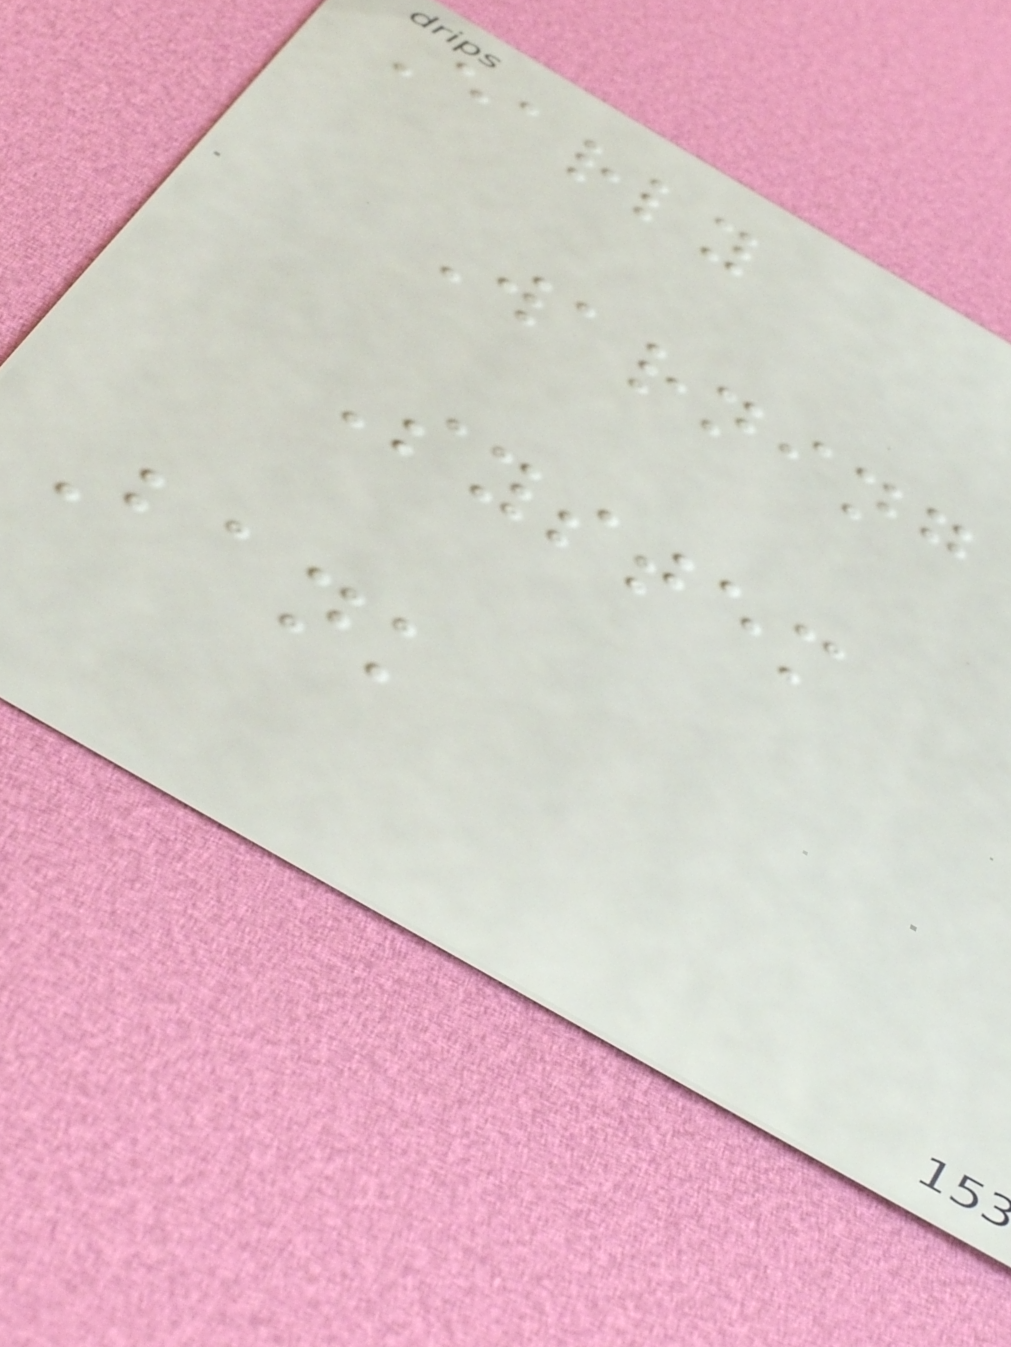Early
Warning
System
Bank
